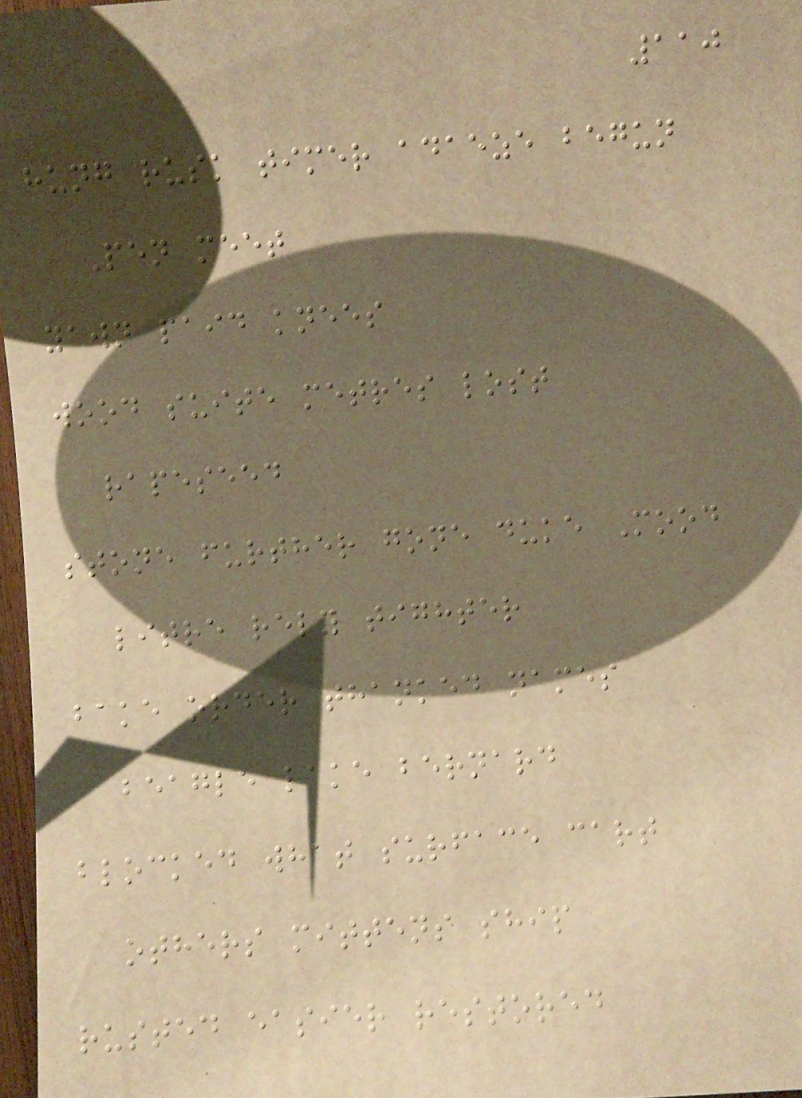110
hung rusk timer adaeze begun
Pen meet
yawn paid knees
wood suite metres lost
rapeseed
stone further gone duke Mood
litre rely tighter
bake order thanked names
beagle lake bernard
blocked what surface cart
others mittens ship
rusted easier restored
